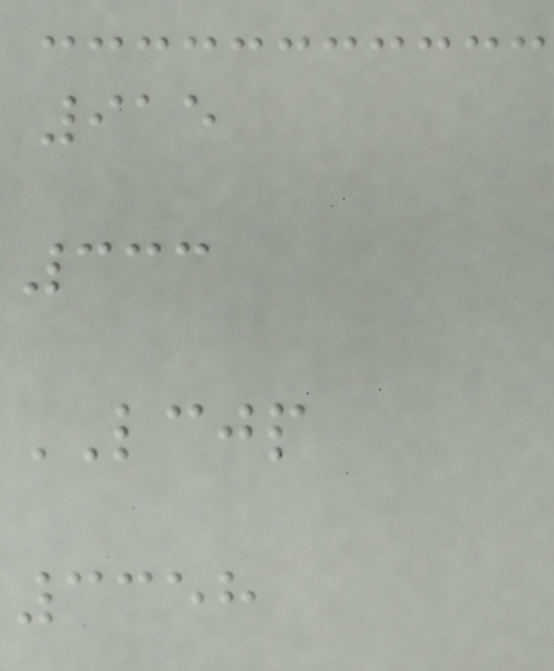915
333
LCJP
3358
